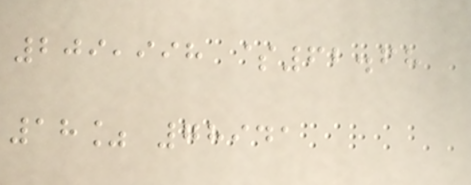209,998 $62.68
18% 78941
